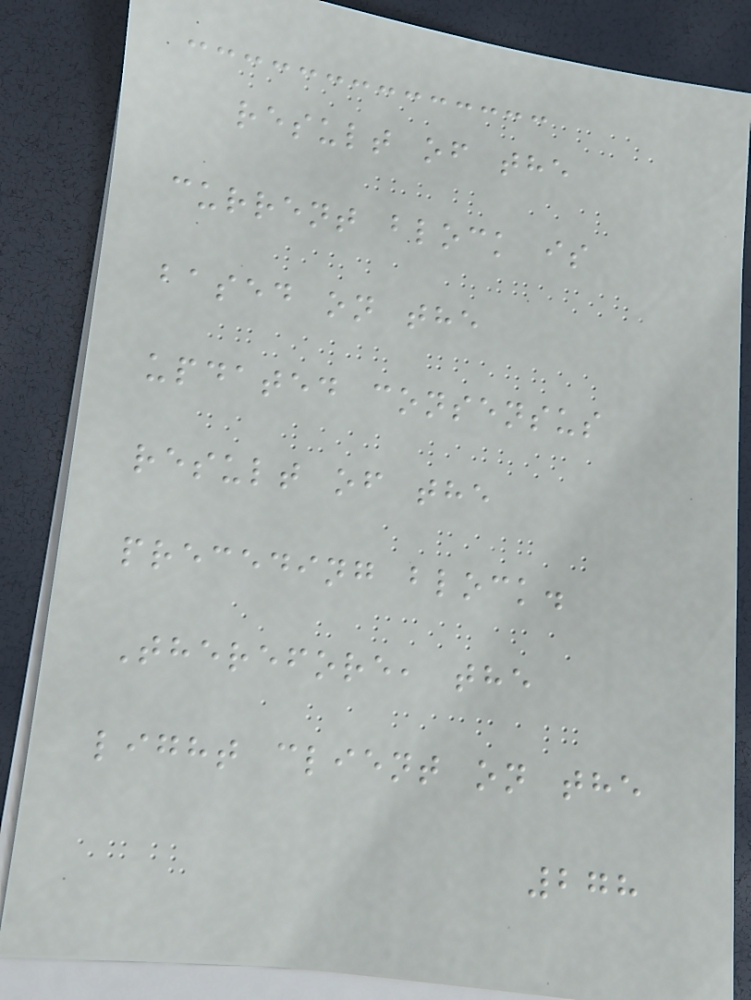result of the
current block is
based on the
updated consensus
result of the
preceding block.
Therefore, the
light client on the
278
